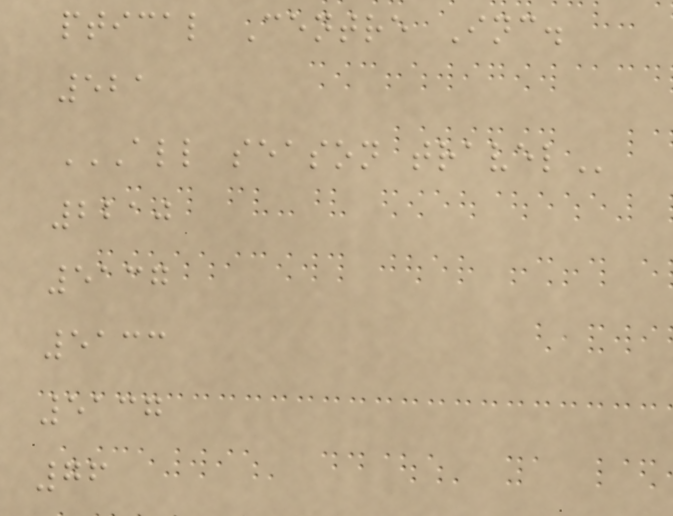ptical Centre Inc.
521
ALL SEASON TRAVEL
2210
5137
5133
5137
76
